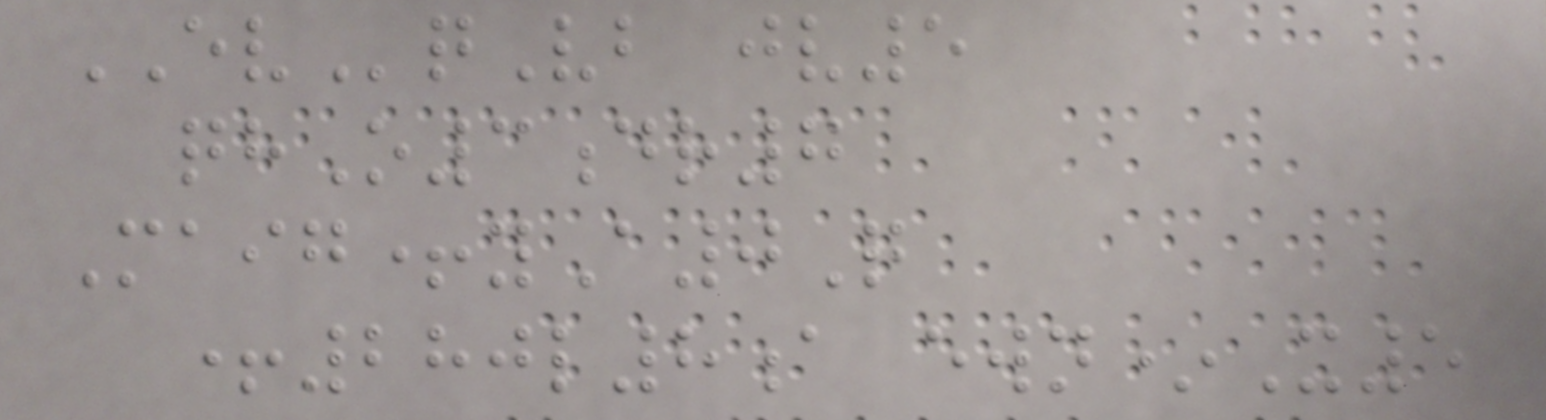EVqVb jv5
qhO3dr7
Maig+yA0Q
+280l8a ewn*X5
